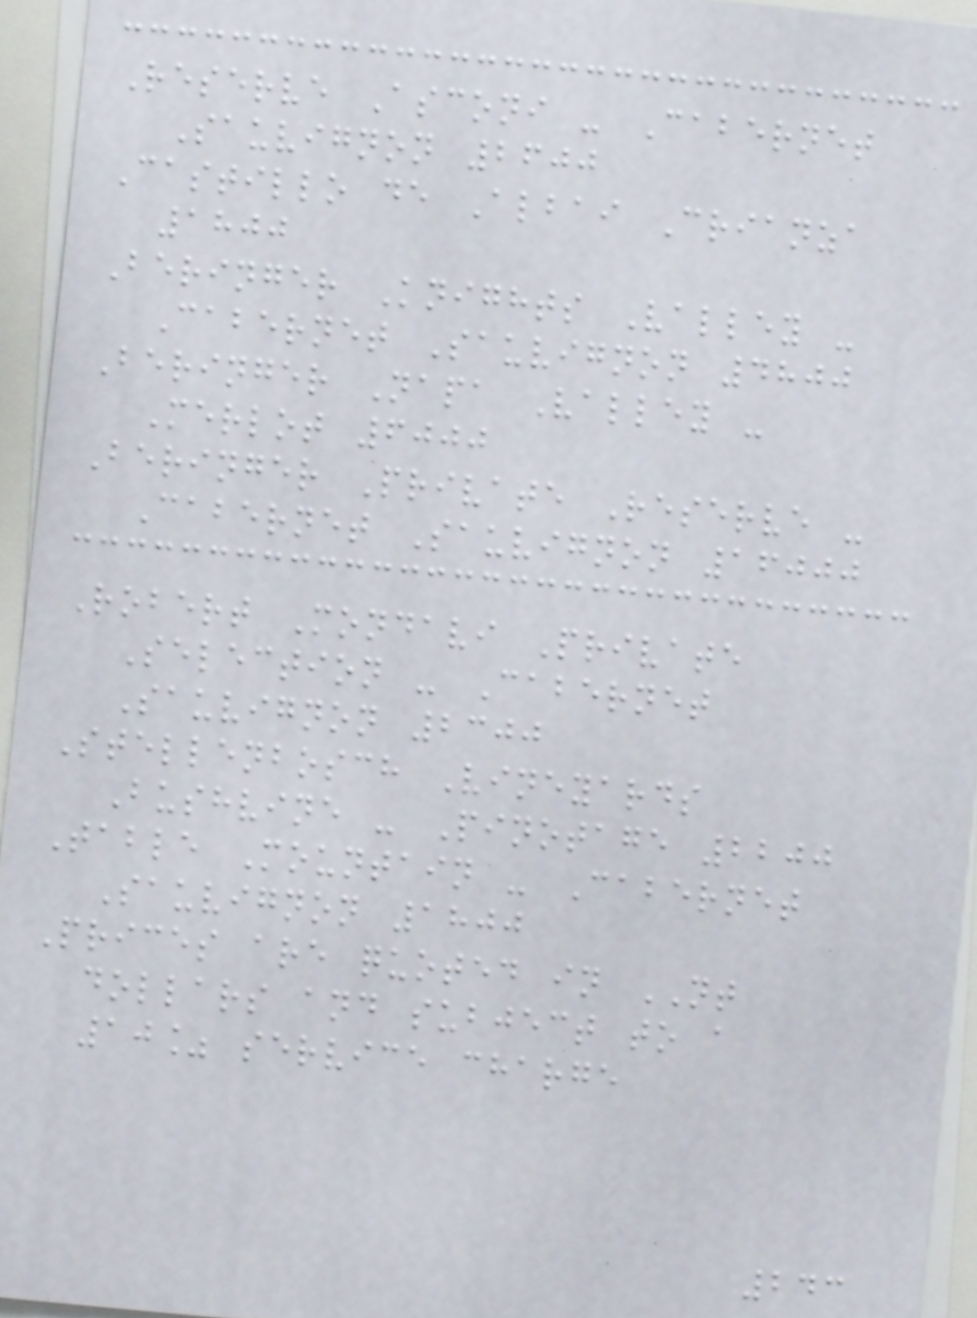Reserve Asconi - Cabernet
Sauvignon 2600
Castillo de Albai Crianza
1800
Beringer Knights Valley -
Cabernet Sauvignon 4800
Beringer Napa Valley -
Merlot 6000
Beringer Private Reserve -
Cabernet Sauvignon 16000
Robert Mondavi Private
Selection - Cabernet
Sauvignon 2300
Stellenbosch Vineyards
Bushvine - Pinotage 2200
Table Mountain - Cabernet
Sauvignon 1800
Prices are quoted in NT
dollars and subject to a
10% service charge
243
